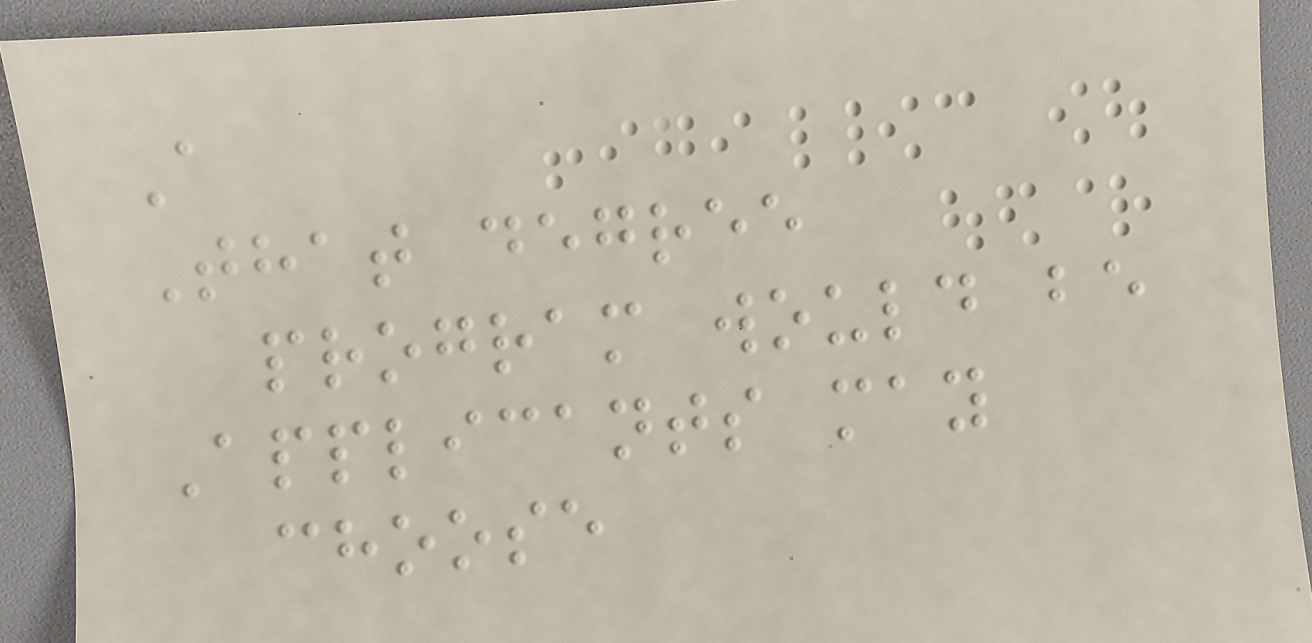A
That degree
program would be
Applicants may
choose
